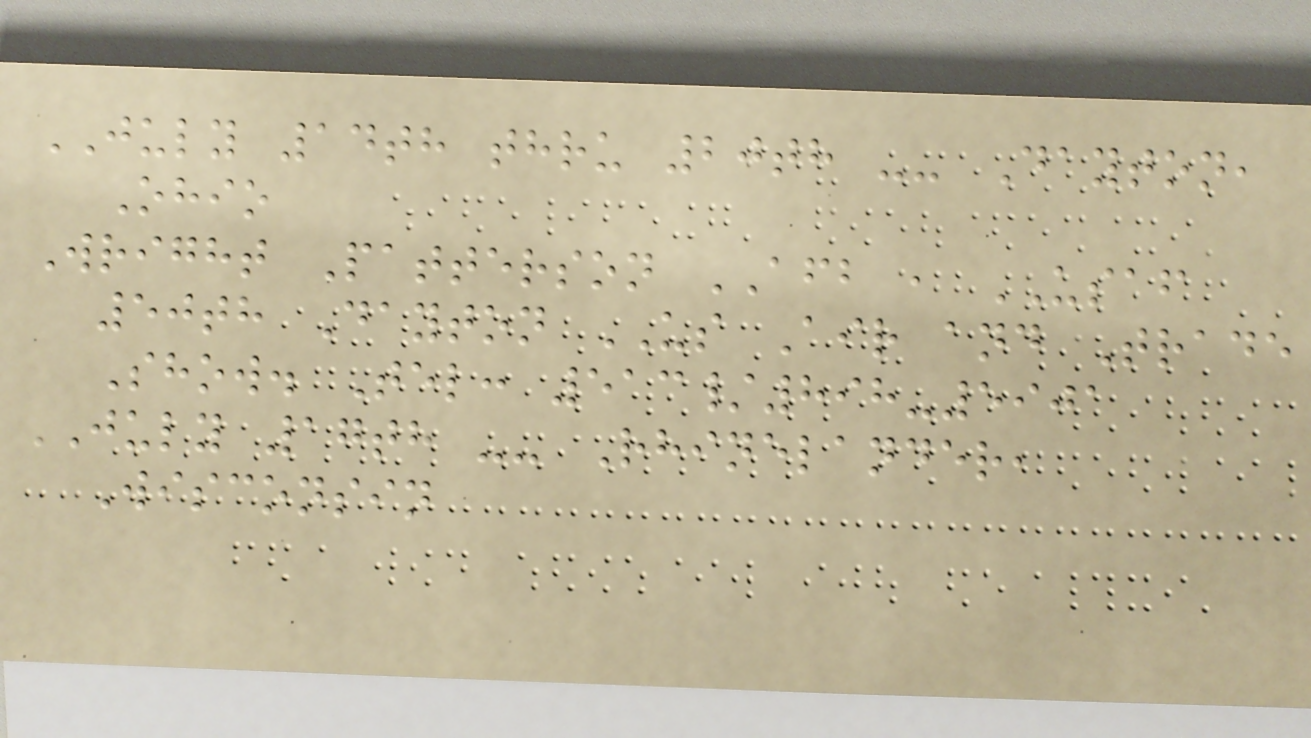JULY 14th thru 20th -- Dayton,
Ohio
Wright Patterson AFB , USAF
50th Dayton US Air and Trade
Show. Tel: 513/898-5901
JULY 17th -- Rhinelander,
Wisconsin
